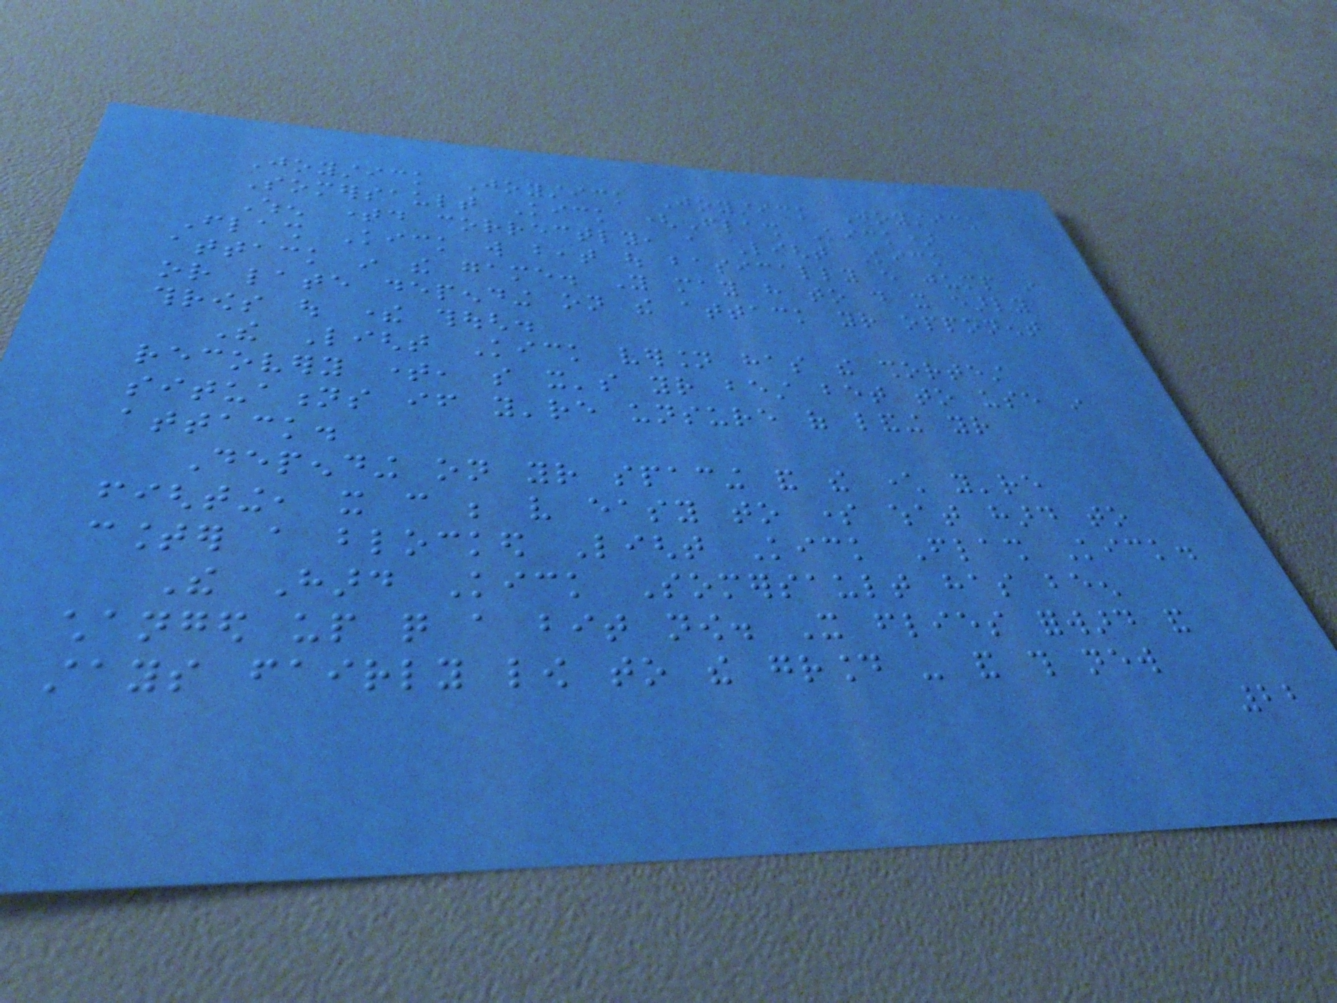Joystick Joystick Joystick Joystick
Somersault Kick (Flash Kick)
When timed correctly, a Light Kick
Flash Kick will beat out basically every jump in
attack in the game. You may have to do it early
or late depending on the attack your opponent
throws out there though.
The Light Kick version has the shortest
recovery time, so it's your best bet to use in
situations if you're unsure of landing your
attack.
Depending on your spacing and the character you're
fighting, it can be very easy to some what hard to
counter a blocked Light Kick Flash Kick.
The Hard Kick Somersault has been
changed up quite a bit now. It flies forward and
stays fairly low to the ground - and this new
22
